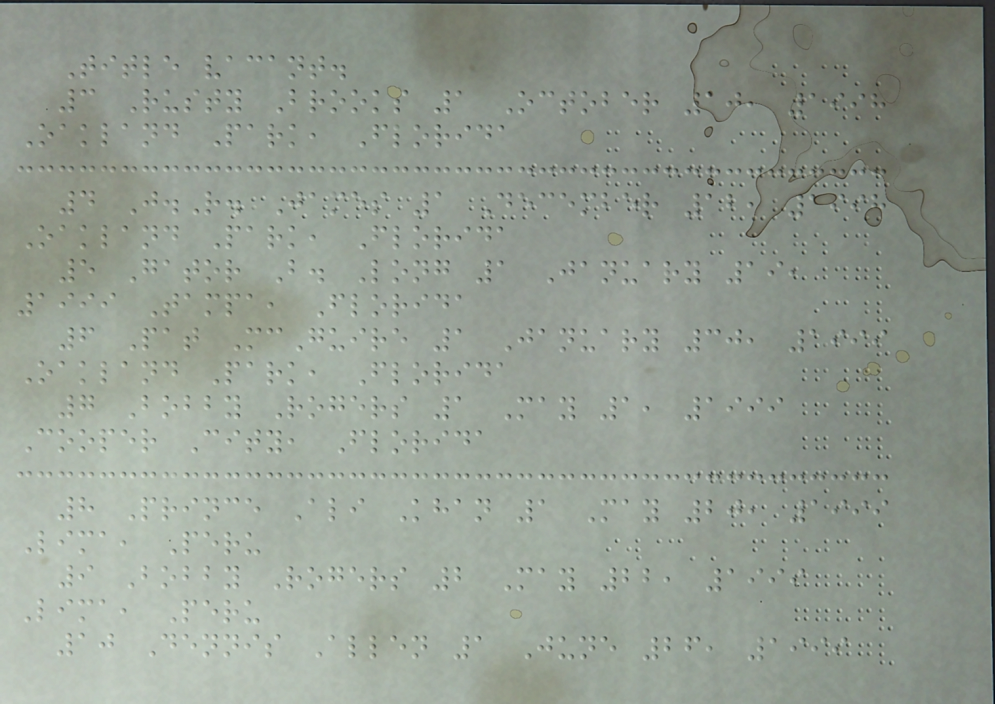Title vacant.
3 Rusty Brooks 1 October 10, 1998
Oakland Park, Florida
4 J.R. James 1 December 12, 1998
Oakland Park, Florida
5 Gator B. Long 1 January 19,
1999 Tampa, Florida
6 Pat McGuire 1 January 30, 1999
Oakland Park, Florida
7 Bobby Rogers 1 May 1, 1999
Cooper City, Florida
8 Prince Ali Khan 1 May 20, 1999
Lima, Peru
9 Bobby Rogers 2 May 22, 1999
Lima, Peru
10 Dennis Allen 1 June 26, 1999
